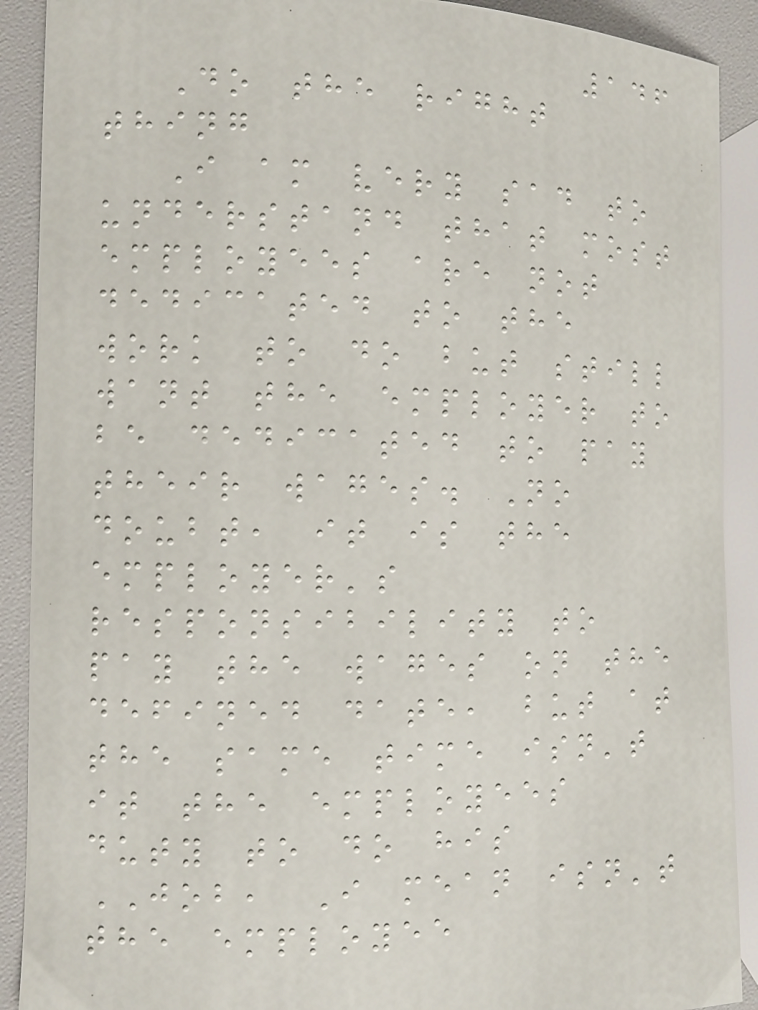146
Do the right
thing
I am very sad to
understand that most
employees are not
dedicated to the
work to do but still
want the employer to
be dedicated to pay
their wages. No
doubt, it is the
employer's
responsibility to
pay the wages on the
defined date, but at
the same time isn't
it the employees
duty to do his
JOB, I mean isn't
the employee
